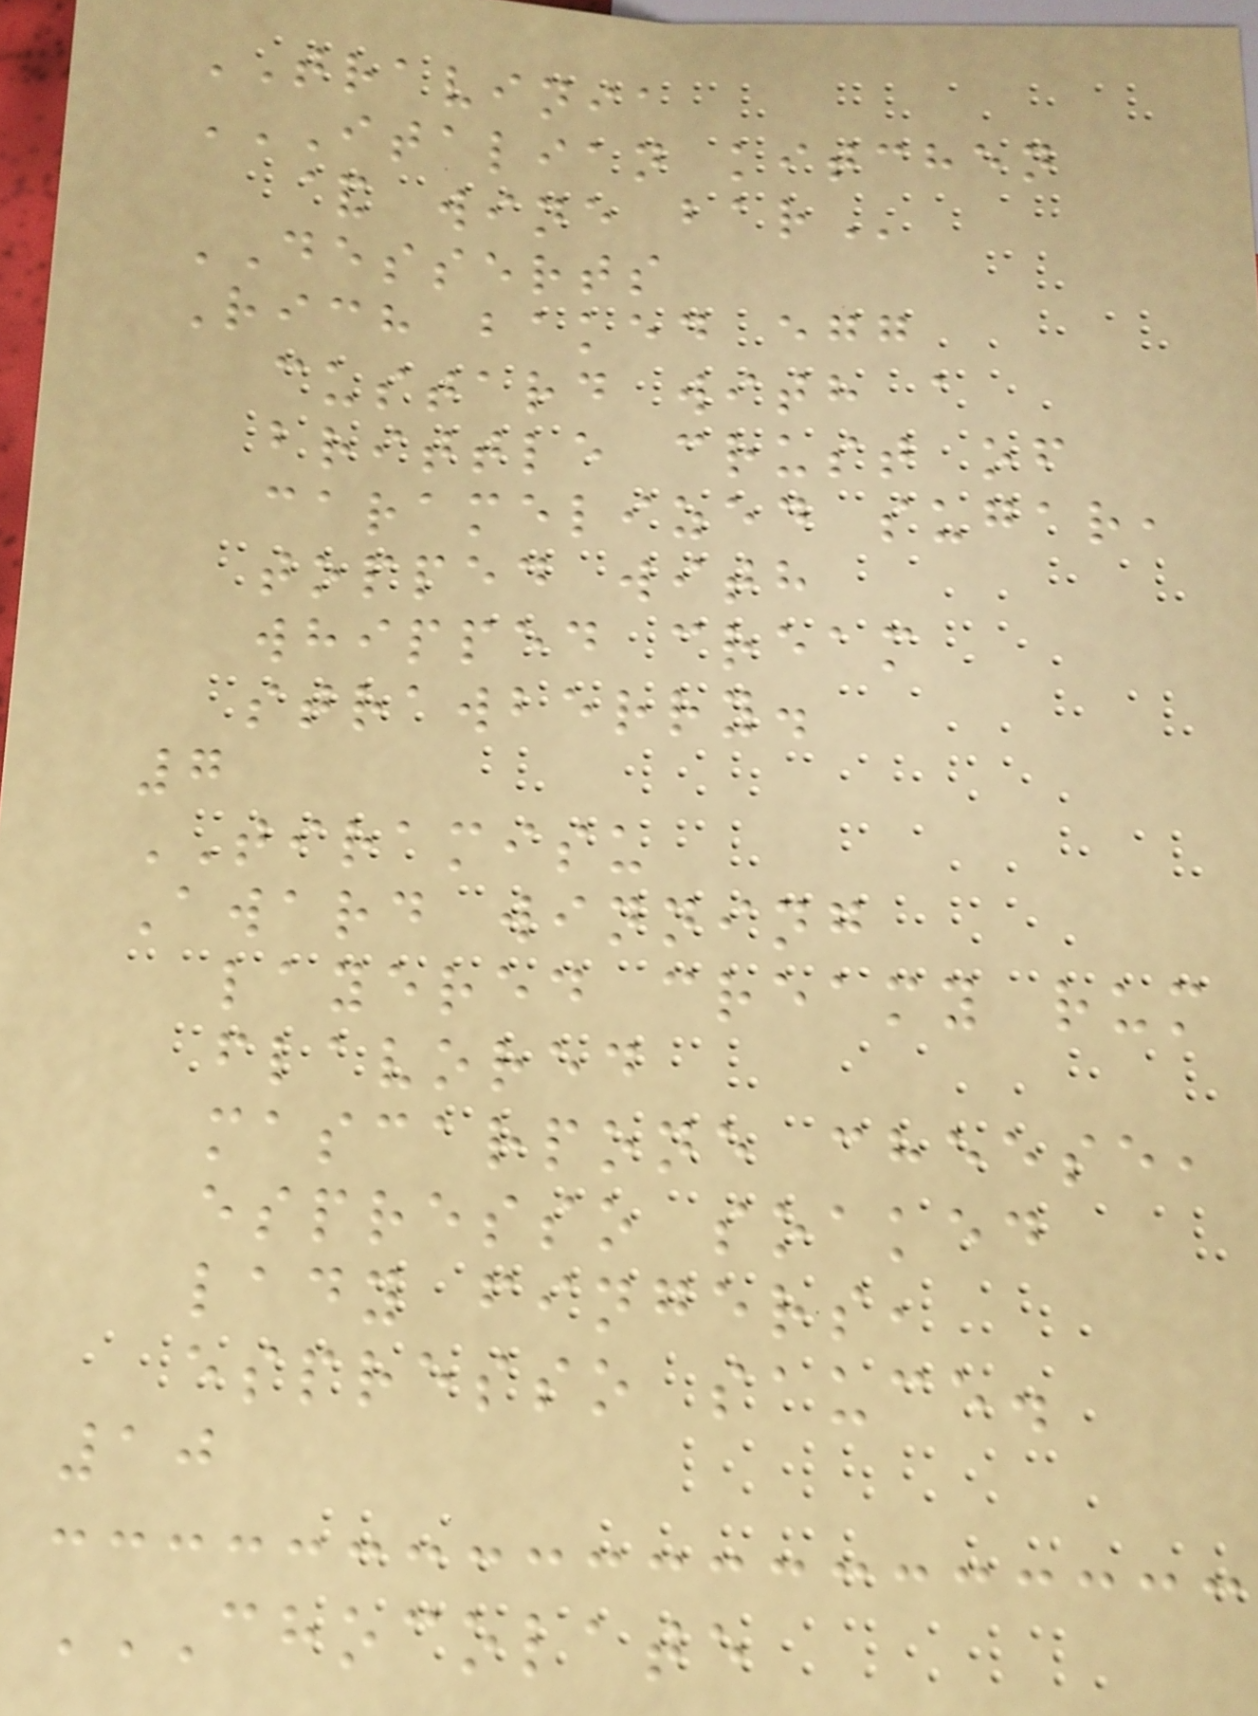TRAVINIA
ITALIAN KITCHEN
& WINE BAR
DESSERTS
Rich baked egg
custard with a
brittle crust of
caramelized sugar,
topped with
whipped cream
strawberry.
7
TIRAMISU
Award winning
layered creamy rum
flavored
mascarpone cheese,
espresso soaked
lady fingers,
espresso sauce.
10
CHOCOLATE
